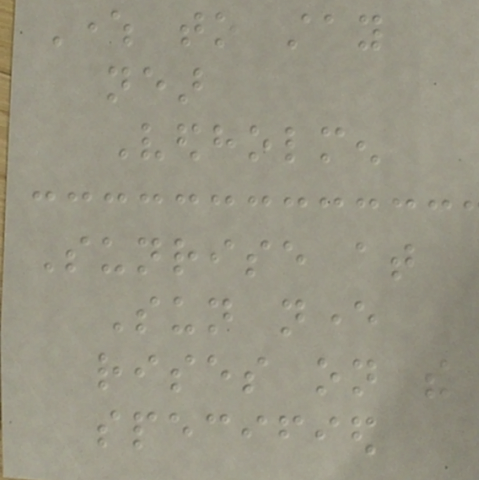Where to stay
near
Vedholmen
Sunrise at
Sun never
rises on the
specified
